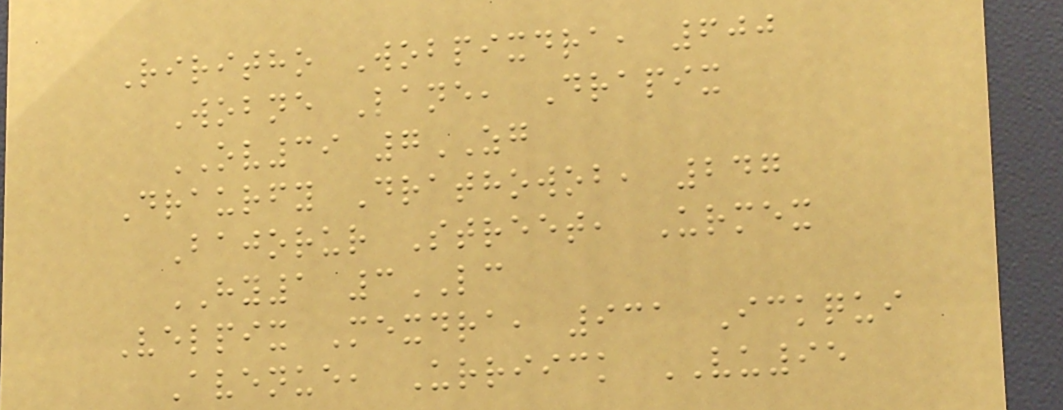Riritho Wobpixdra, 600
Wobne Lane, Drapix
OV39 7ZG
Draurfy Drathowob, 247
Bajorur Street, Urmex
HY1 3LC
Velpix Mexdra, 931 Ickqui
Avenue, Urriick VU95
